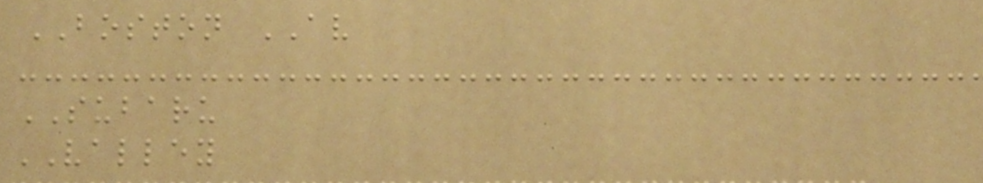BOSTON AV
SUBARU
VALLEY
